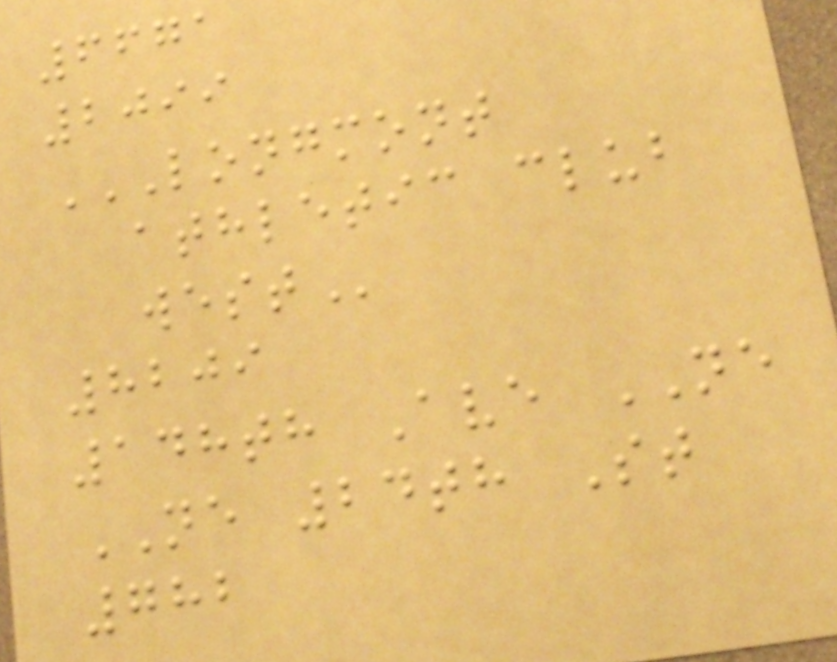6671
2099
LONGMONT
ATHLETIC CLUB
WEST
8209
148th Ave NE
NE 24th St
782
